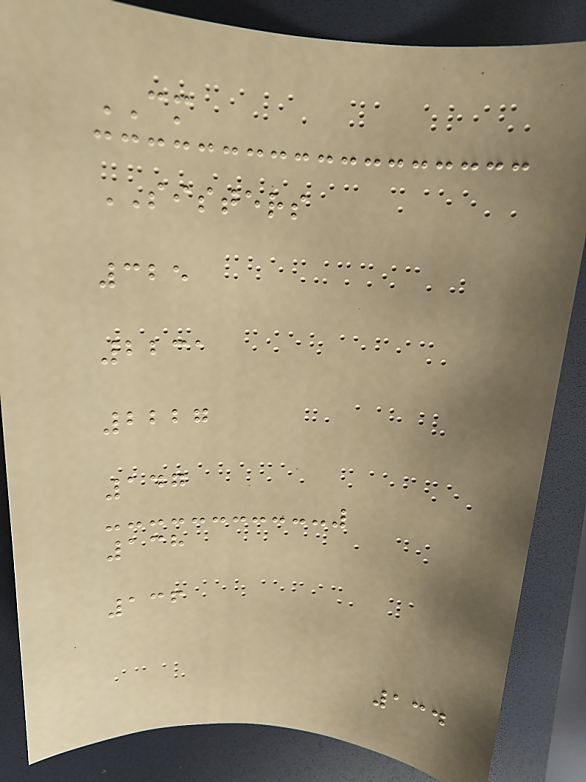CM
SISTERS
325
2231
2227
147
138
136
134
